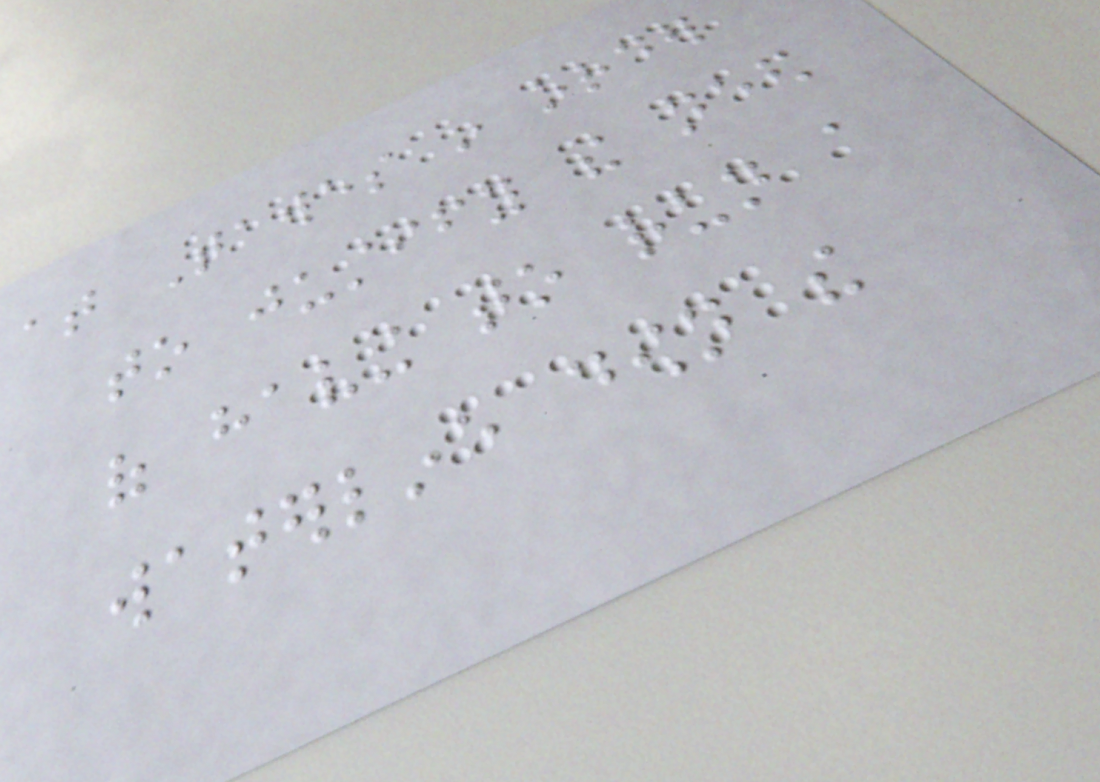at Tawes in order
to justify the need
of having to run a
waterline down the
